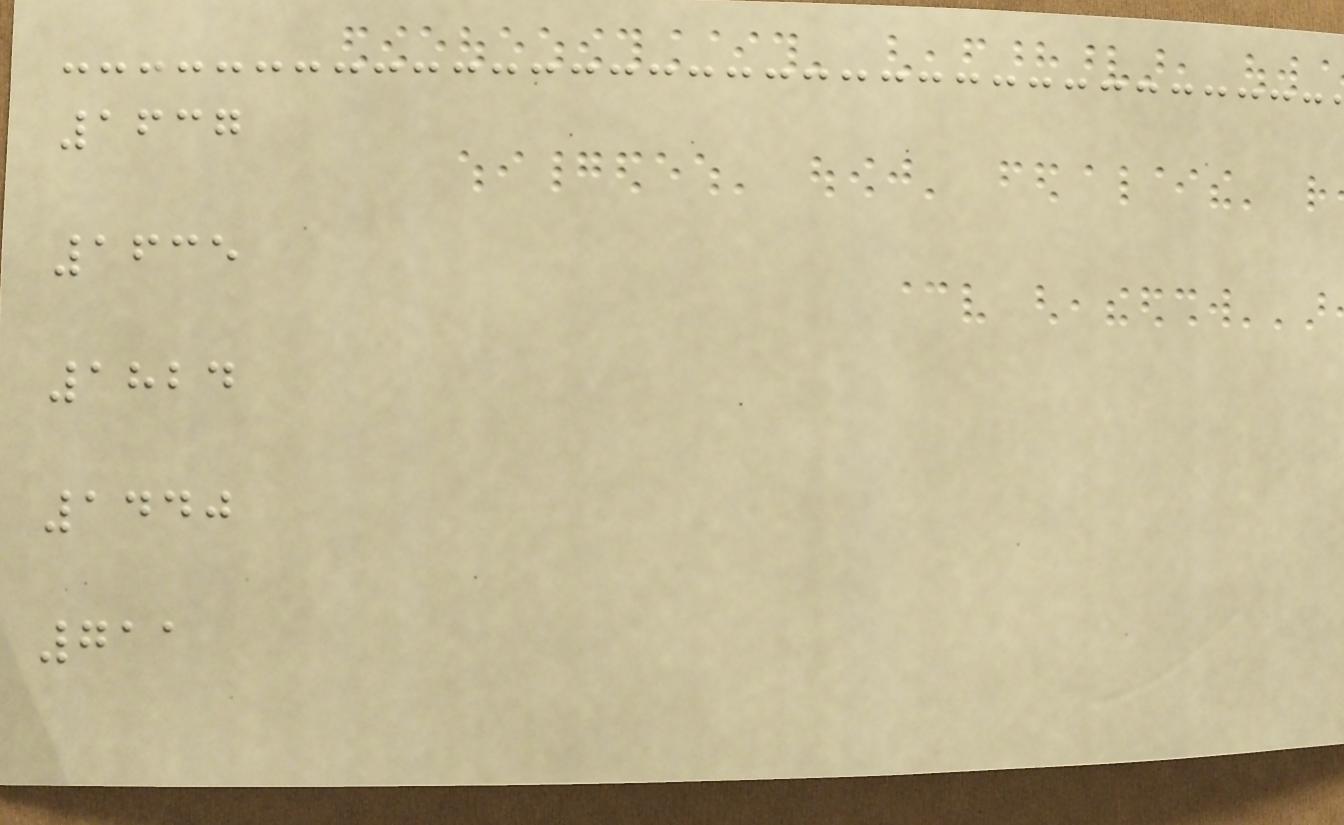1637
1635
1824
1440
711
